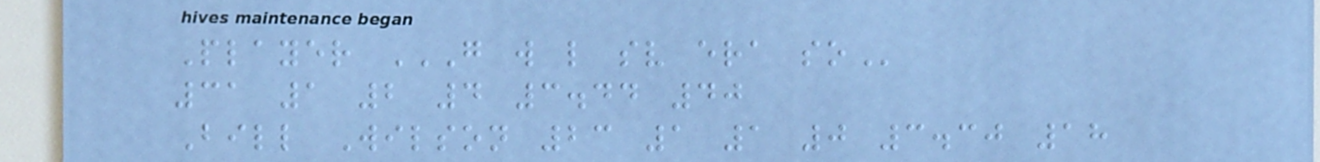Player G W L SV ERA SO
31 1 2 4 3.44 40
Bill Wilson 23 1 1 0 3.30 18
